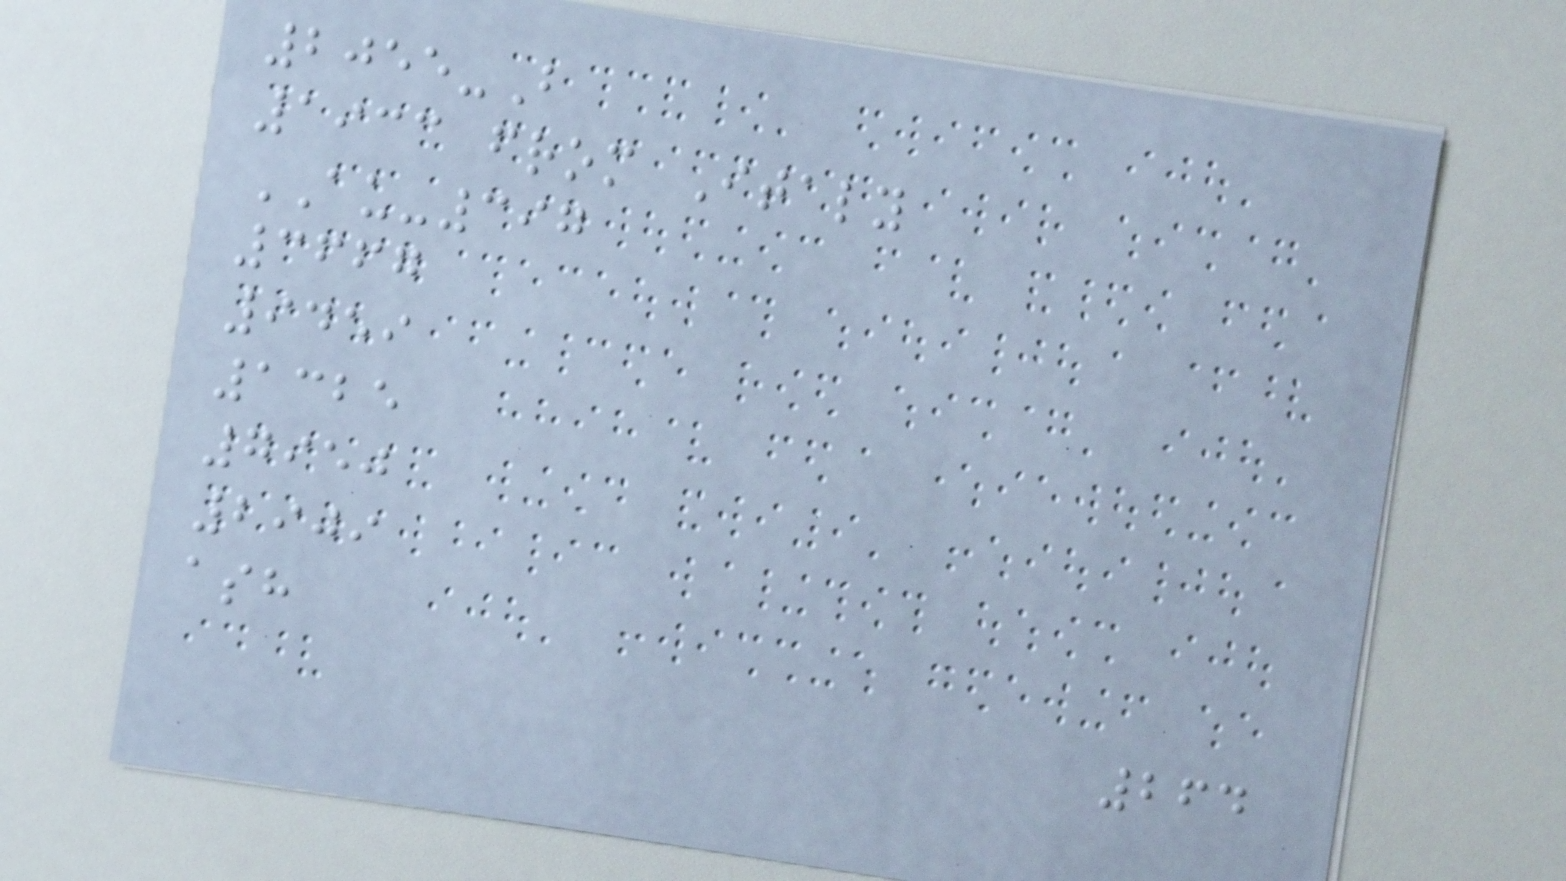2055-B
1933 from Italy
AU-397
3667
9459
1325
7950
2909
ash
264
